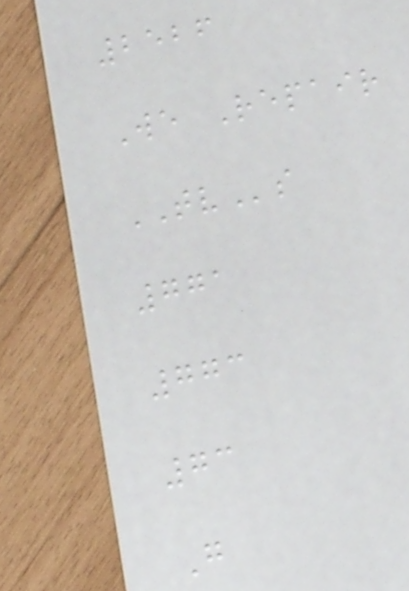2526
We Repair
TVs
771
773
73
G
